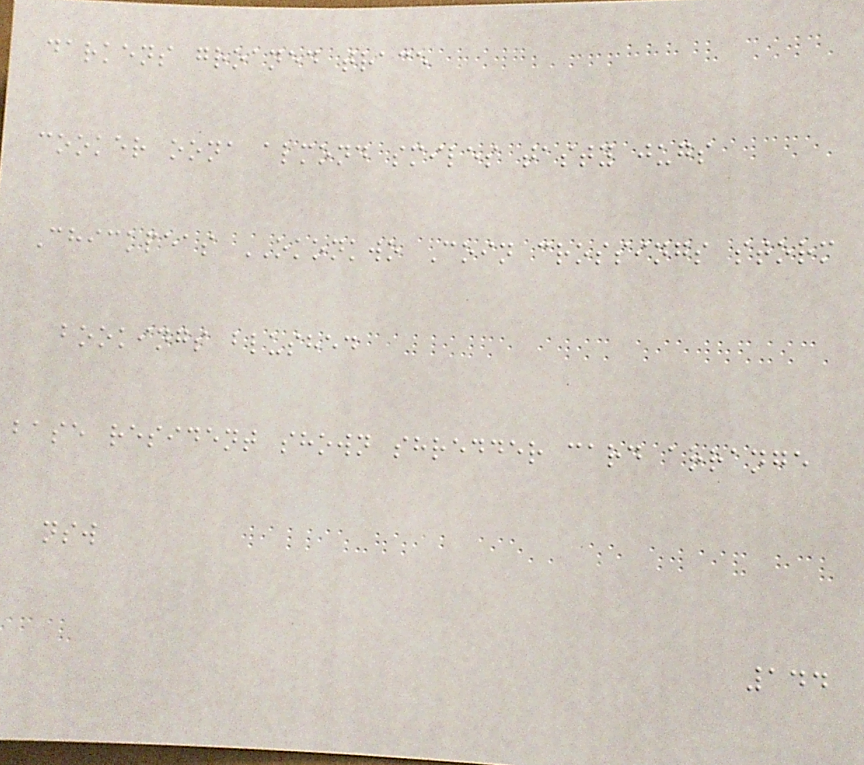darkens groaned trace
cooker oona almond smiles tasty jugs
Chickpeas OKONKWO Coin crossings storm
bookings blushed
base resident shown shredder card arrange
nsw
144
